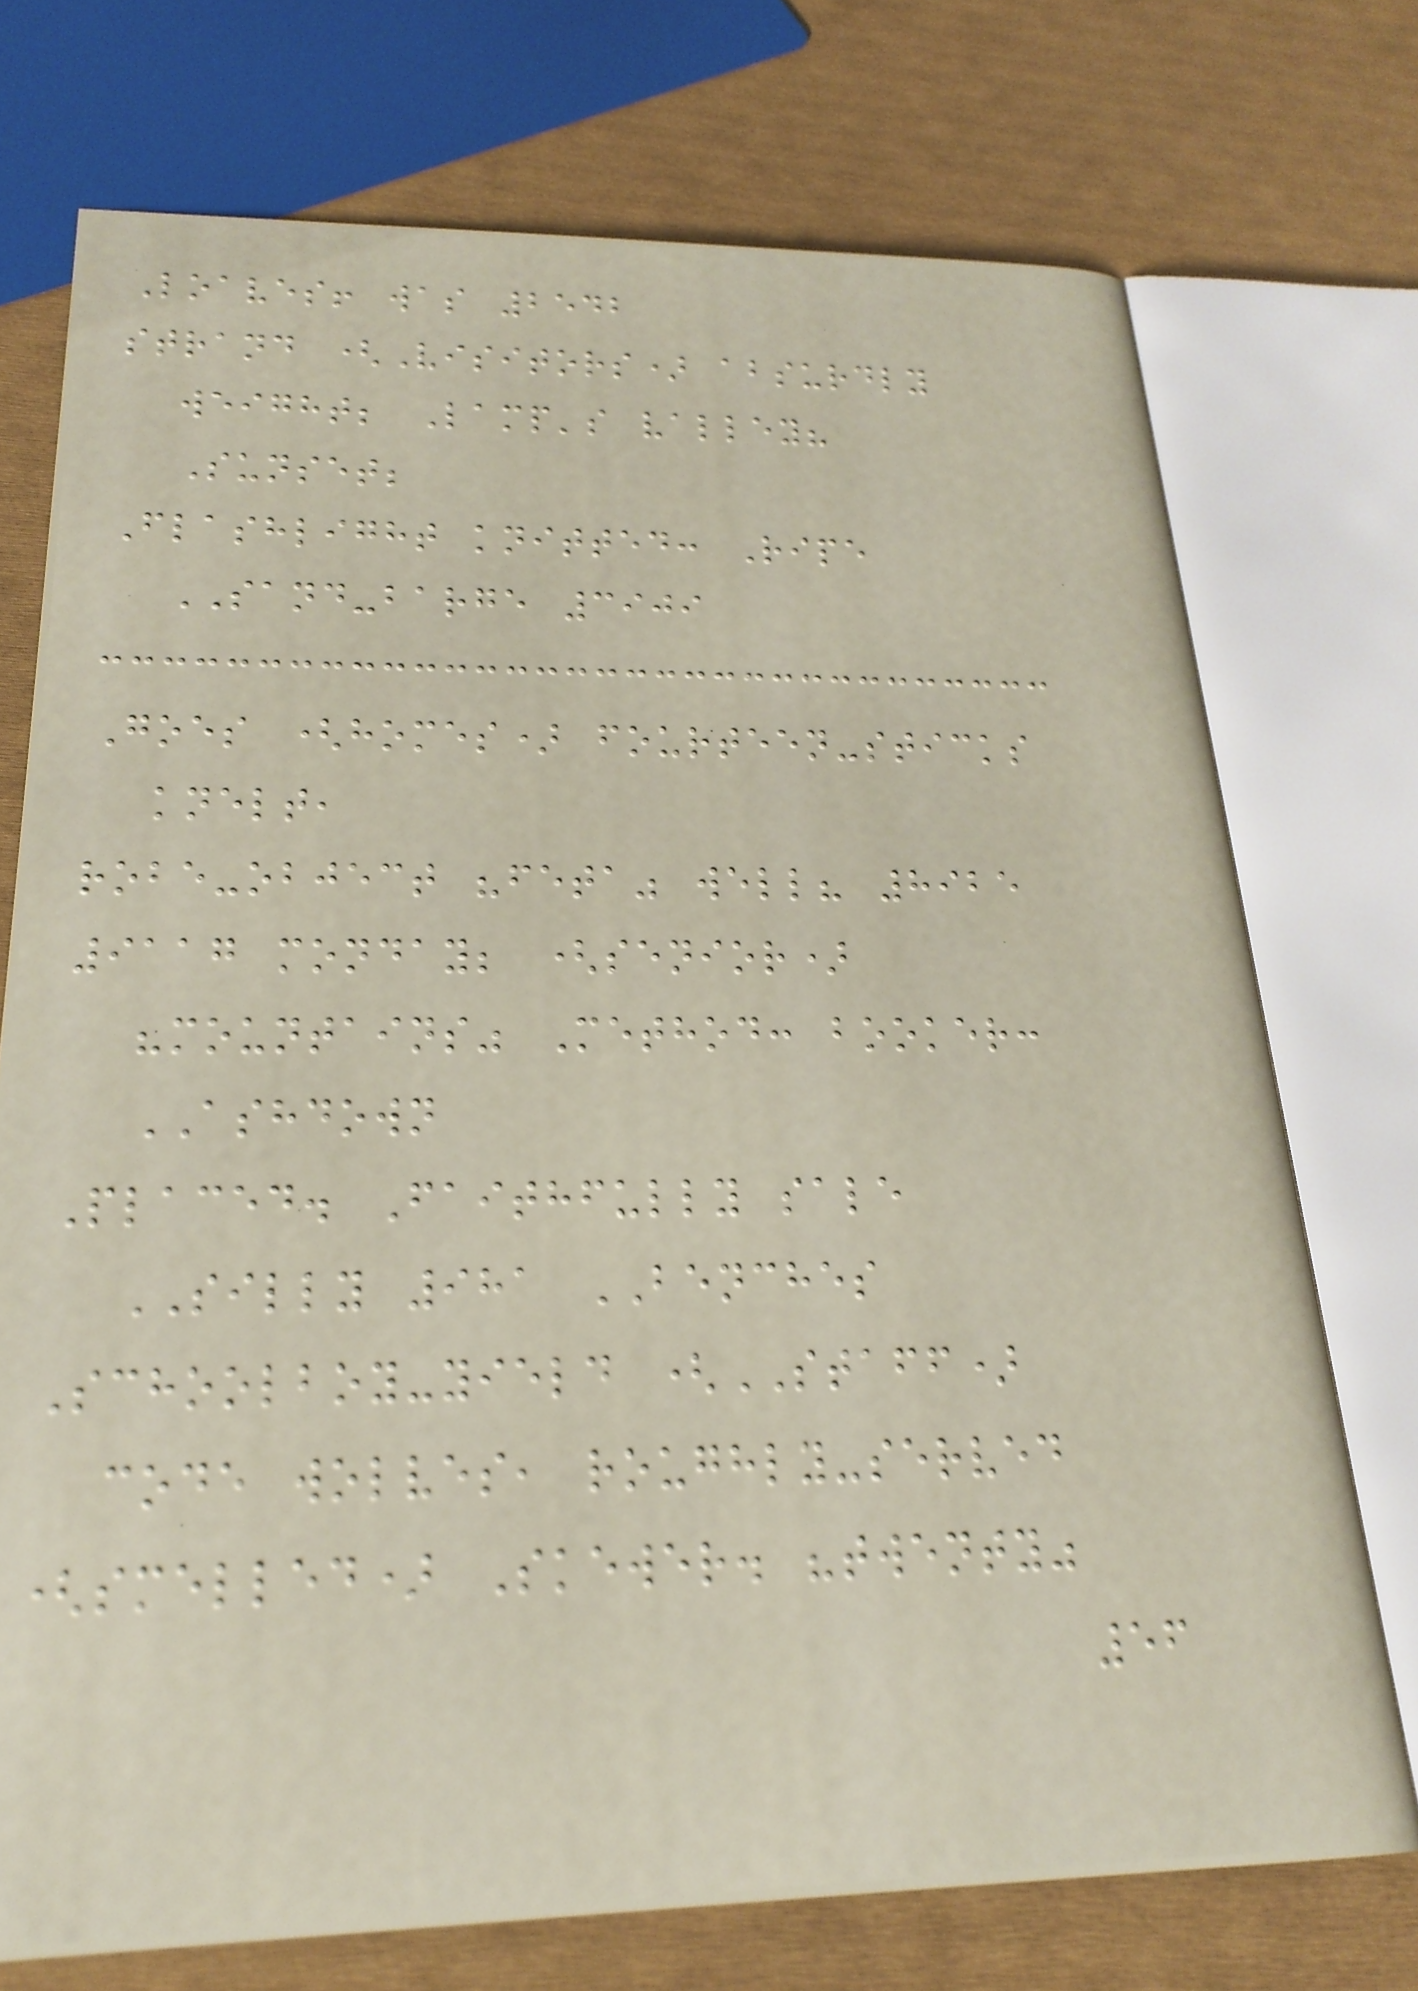Loaves! was 2542
strand (Visitors) absurdly
weight; Lamp's valley?
Sunset;
Flashlight knitted: Ripe
SAND-barge 3909
Goes (homes) fourteen-sticks
knelt,
robe-object "feta" well? 8925
9117 monday; (senior)
"mountains" Method: booker:
ASHDOWN
Placed. Faithfully sale
SILLY 981 BENCHES
Schoolboy-yield (STAFF)
code wolves, roughly-served
(smelled) Skewer. "twenty"
56
